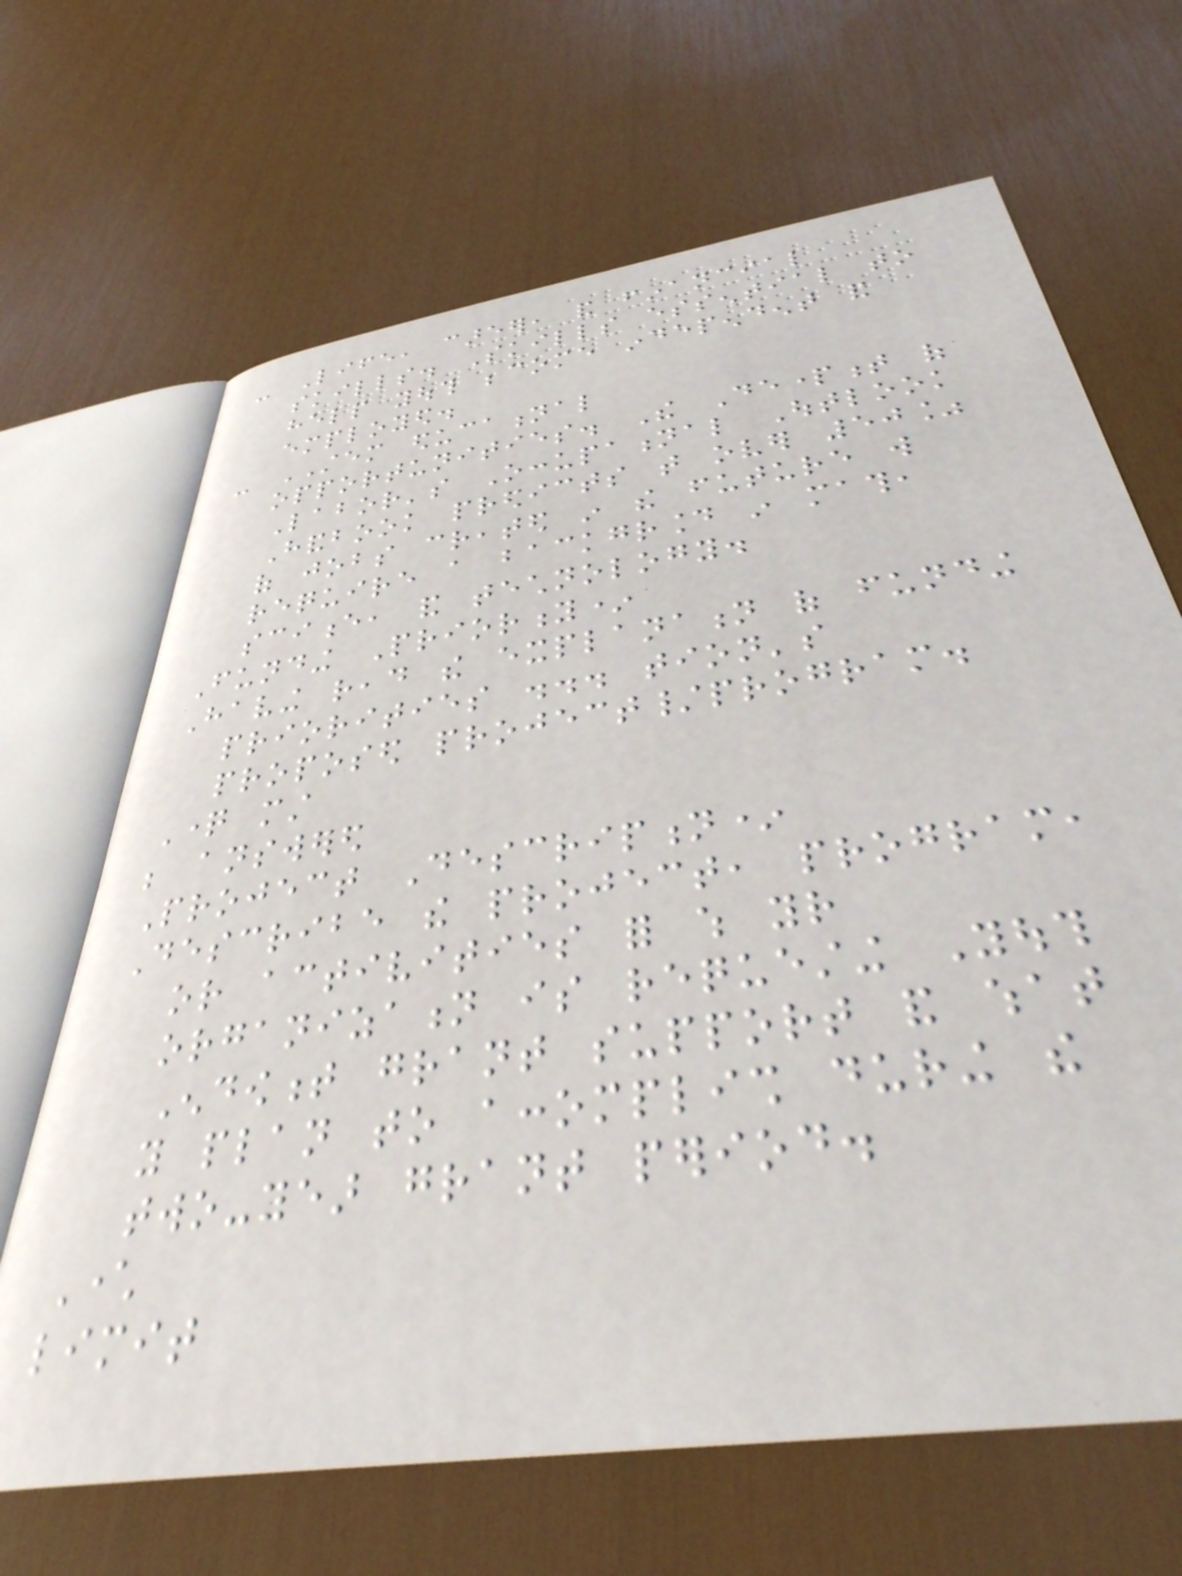- Life, career, and financial
skills. Skills essential to
help youth become independent and
employed.
- STEM educational
opportunities. The Department of
Labor's Occupational Outlook
Handbook predicts that over 50%
of jobs created in the future will
require a background in math,
science, and technology.
Funding Priority*
Having read the explanation of funding
priorities ... tion's
proposed project/program.
Question must
be answered
Project Description*
Describe the project, program,
or activities for which your
organization is requesting Youth
Endowment grant support and what
you plan to accomplish during the
two-year grant period.
Character
limit
